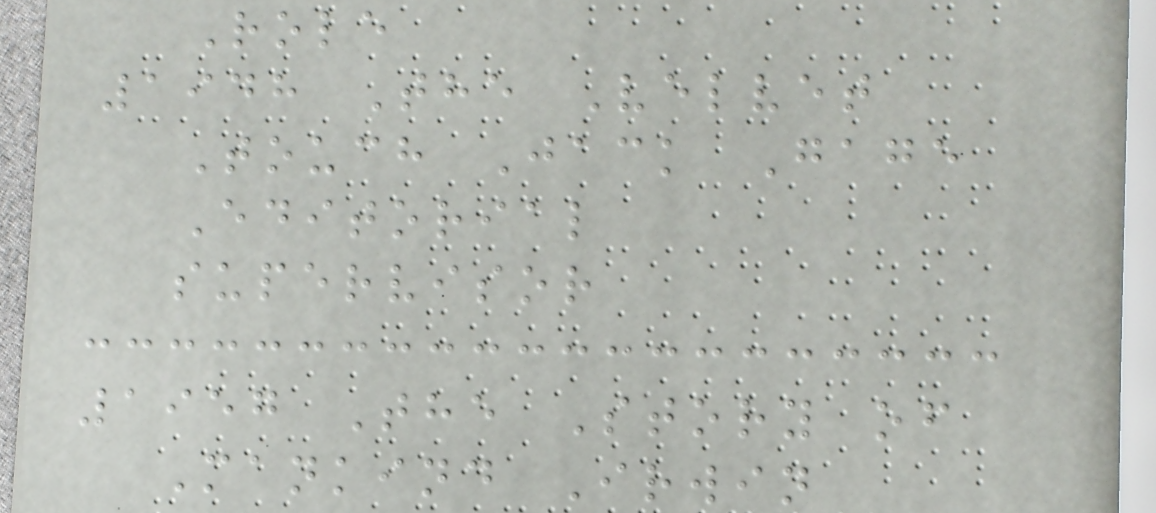Role
1948 The Velvet
Touch Jack Gage
Editorial
supervisor
1957 The Story of
Mankind Irwin
